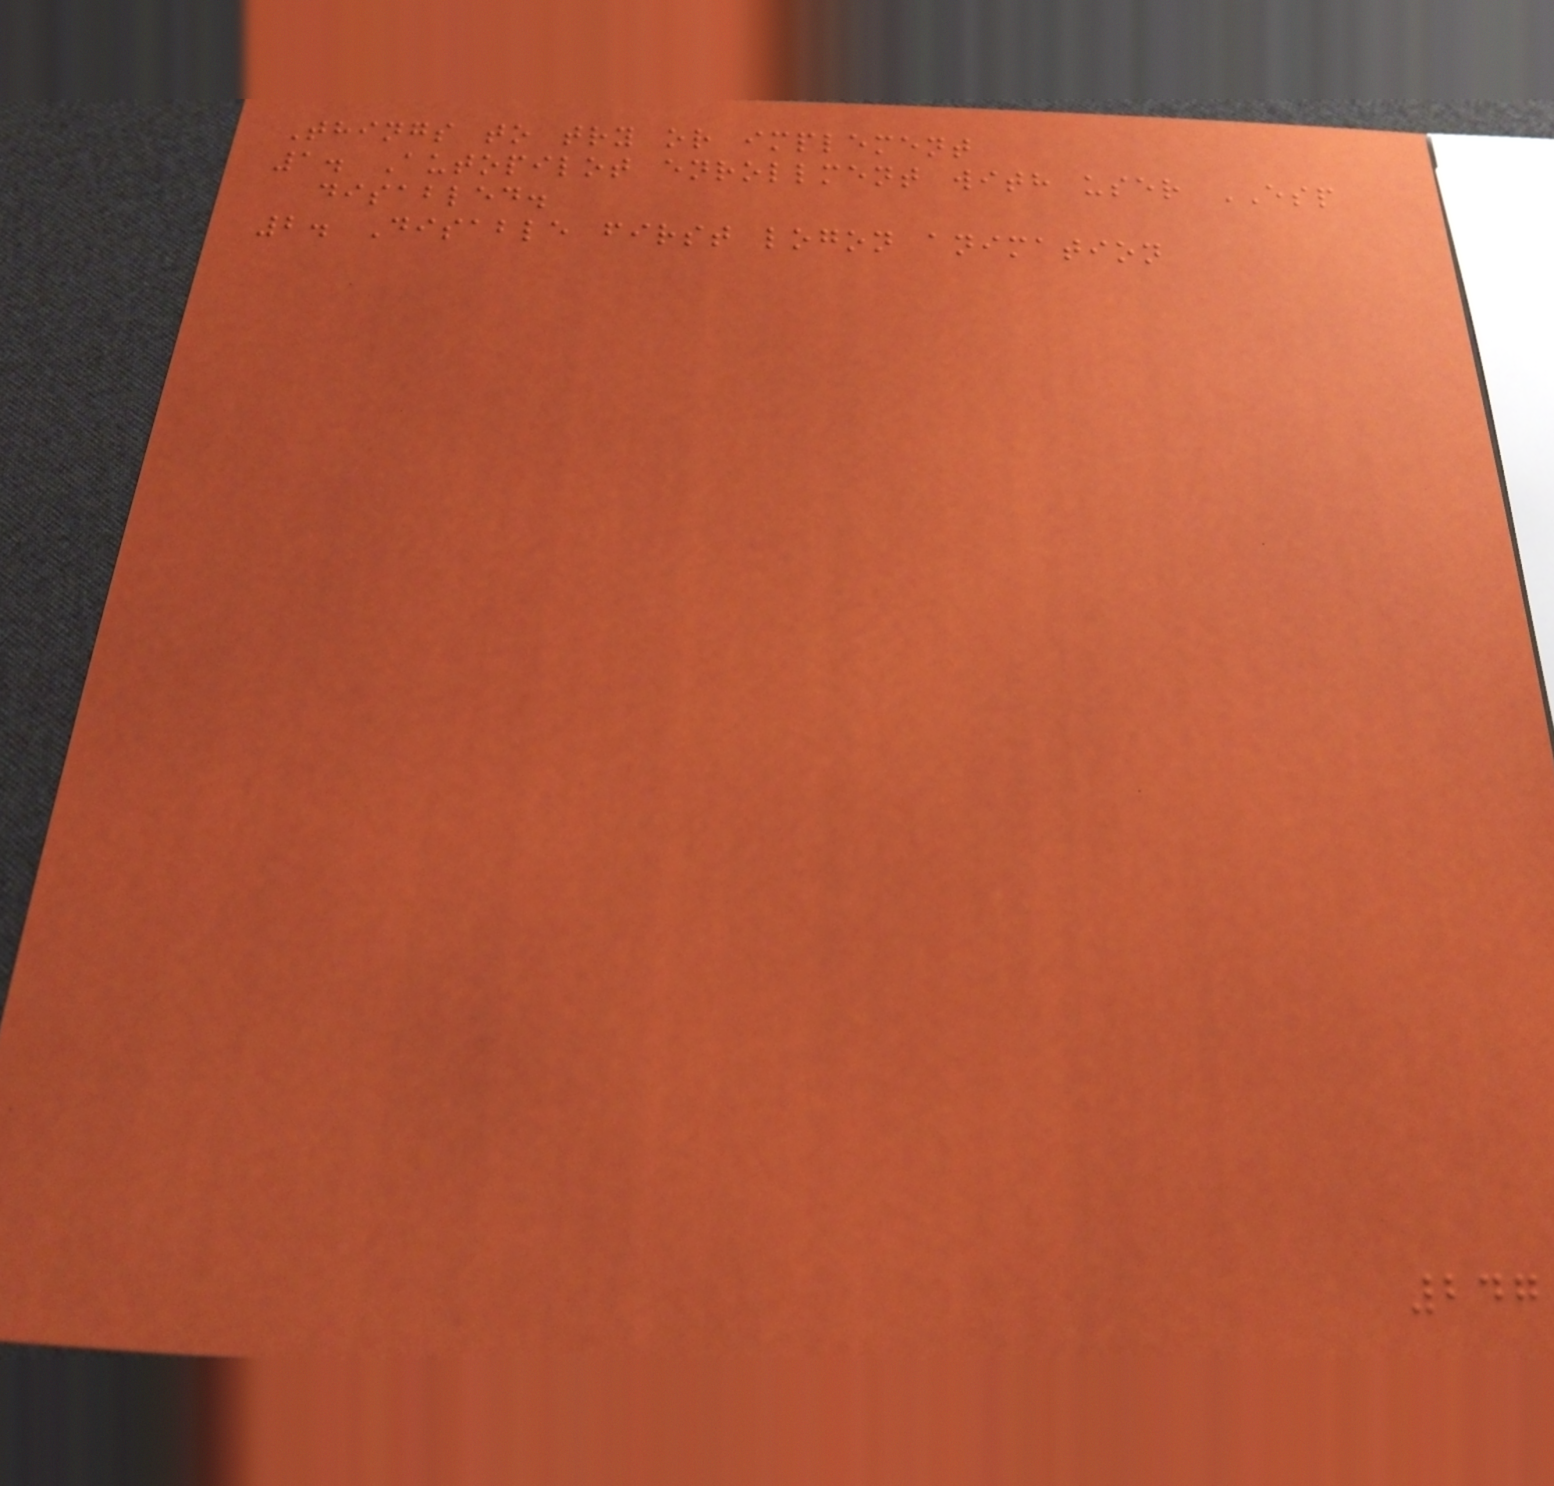Things to try or implement
1. Autopilot enrollment with user ESP
disabled.
2. Disable first logon animation
247
